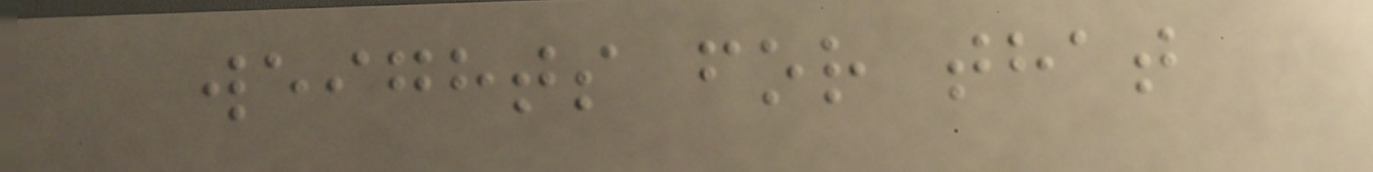weights for that
